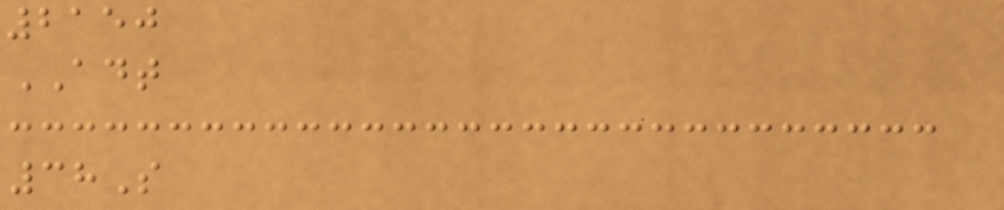2150
ADT
38S
